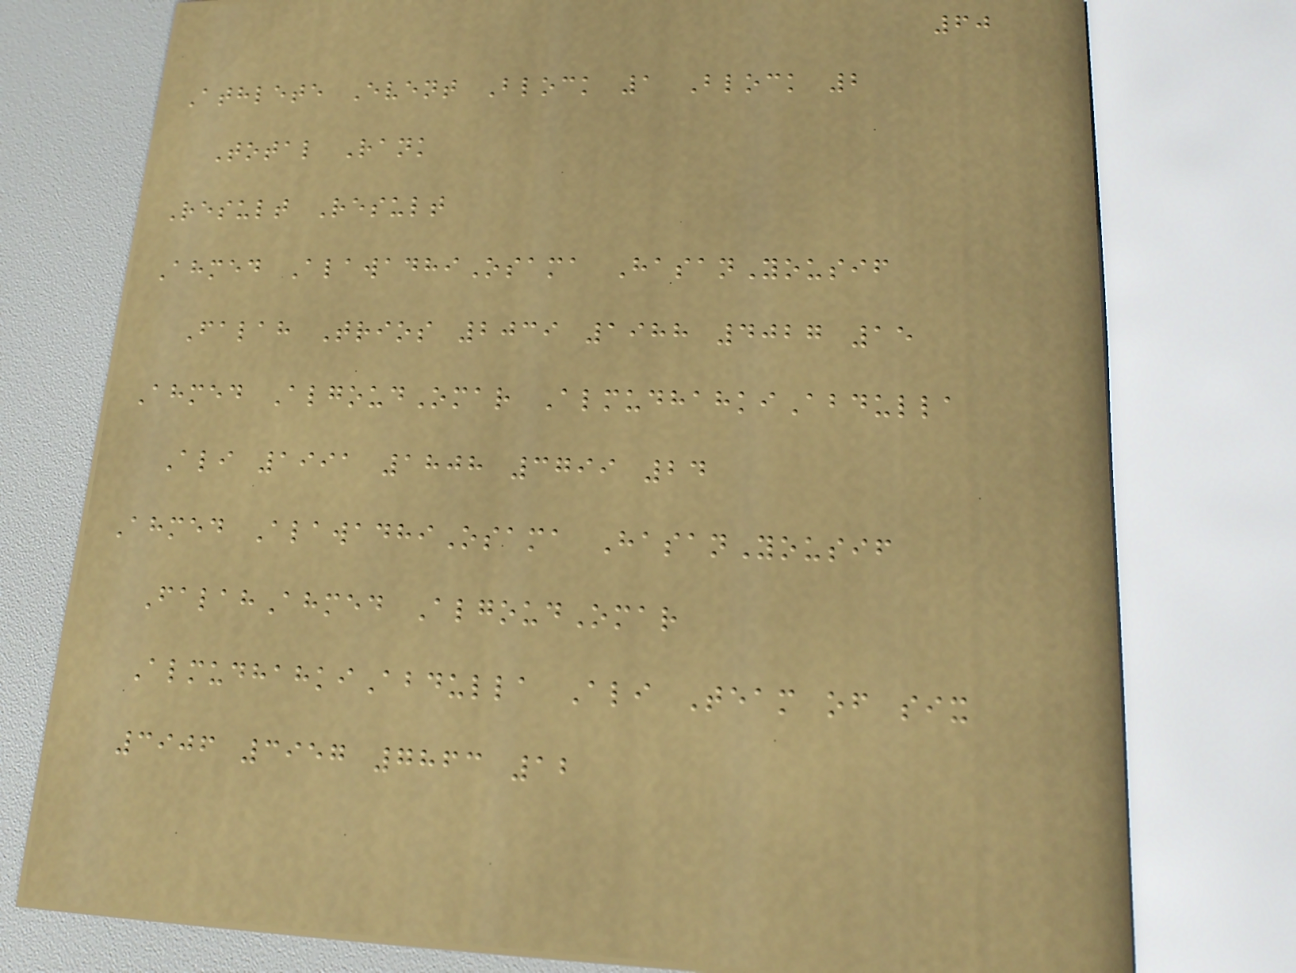60
Athlete Event Block 1 Block 2
Total Rank
Result Result
Ahmed AlawadhiOsama HasanYousif
Falah Trios 2039 1988 4027 15
Ahmed AlgoudOmar AlmudhahkiAbdulla
Ali 1991 1808 3799 24
Ahmed AlawadhiOsama HasanYousif
FalahAhmed AlgoudOmar
AlmudhahkiAbdulla Ali Team of six
3906 3957 7863 12
